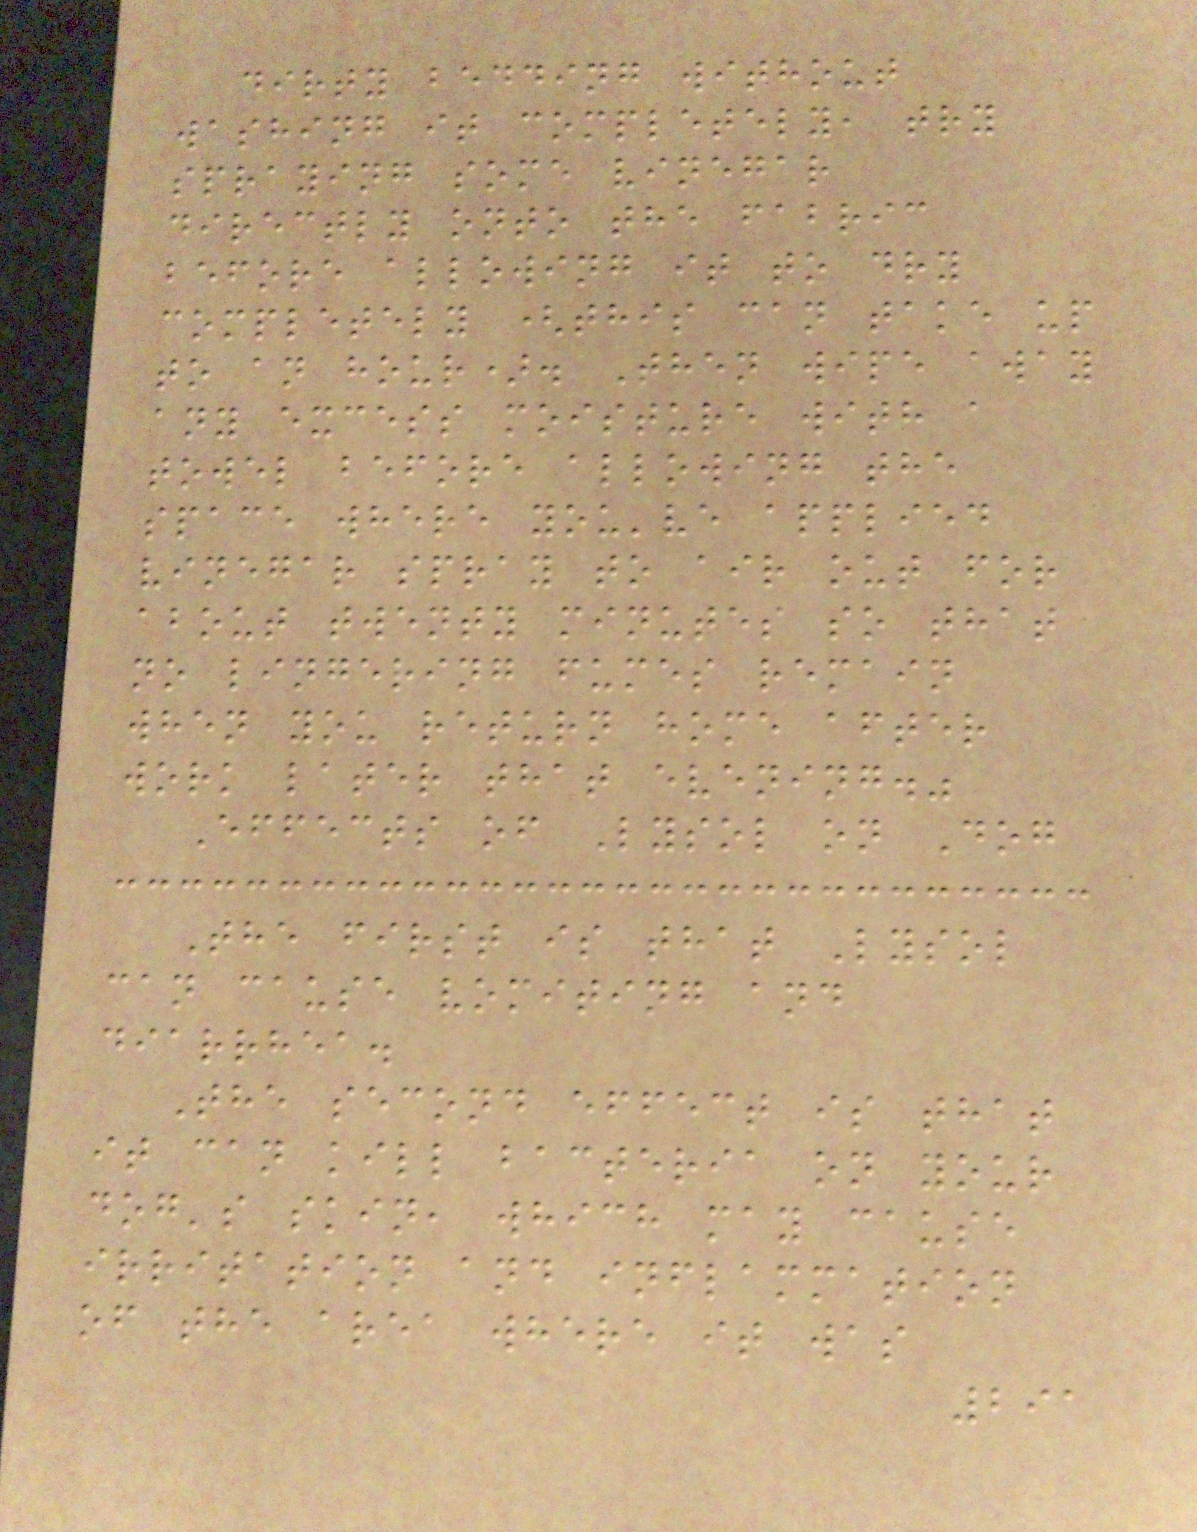dirty bedding without
washing it completely, try
spraying some vinegar
directly onto the fabric
before allowing it to dry
completely (this can take up
to an hour). Then wipe away
any excess moisture with a
towel before allowing the
space where you've applied
vinegar spray to air out for
about twenty minutes so that
no lingering fumes remain
when you return home after
work later that evening."
Effects of Lysol on Dog
The first is that Lysol
can cause vomiting and
diarrhea.
The second effect is that
it can kill bacteria on your
dog's skin, which may cause
irritation and inflammation
of the area where it was
291
